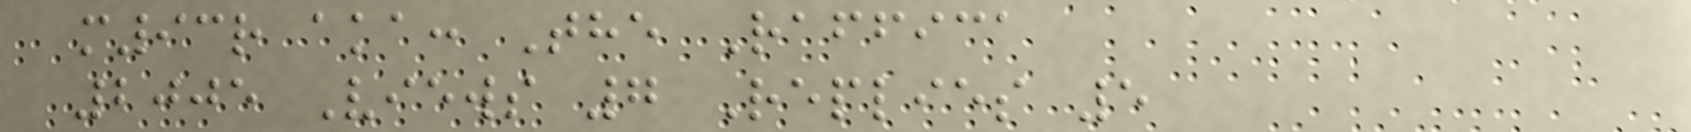m93r aka: The Raffica
2005 Views 7 Replies 5
